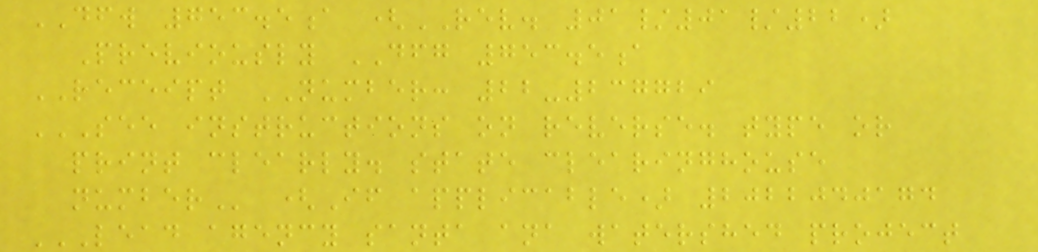DFW 753.5a (REV. 01/01/22)
Previously DFG 753.5a
RECEIPT NUMBER: 22-237729
SEE INSTRUCTIONS ON REVERSE. TYPE OR
PRINT CLEARLY. STATE CLEARINGHOUSE
NUMBER (If applicable) 2022040174
LEAD AGENCY SANTA ANA WATERSHED PROJECT
